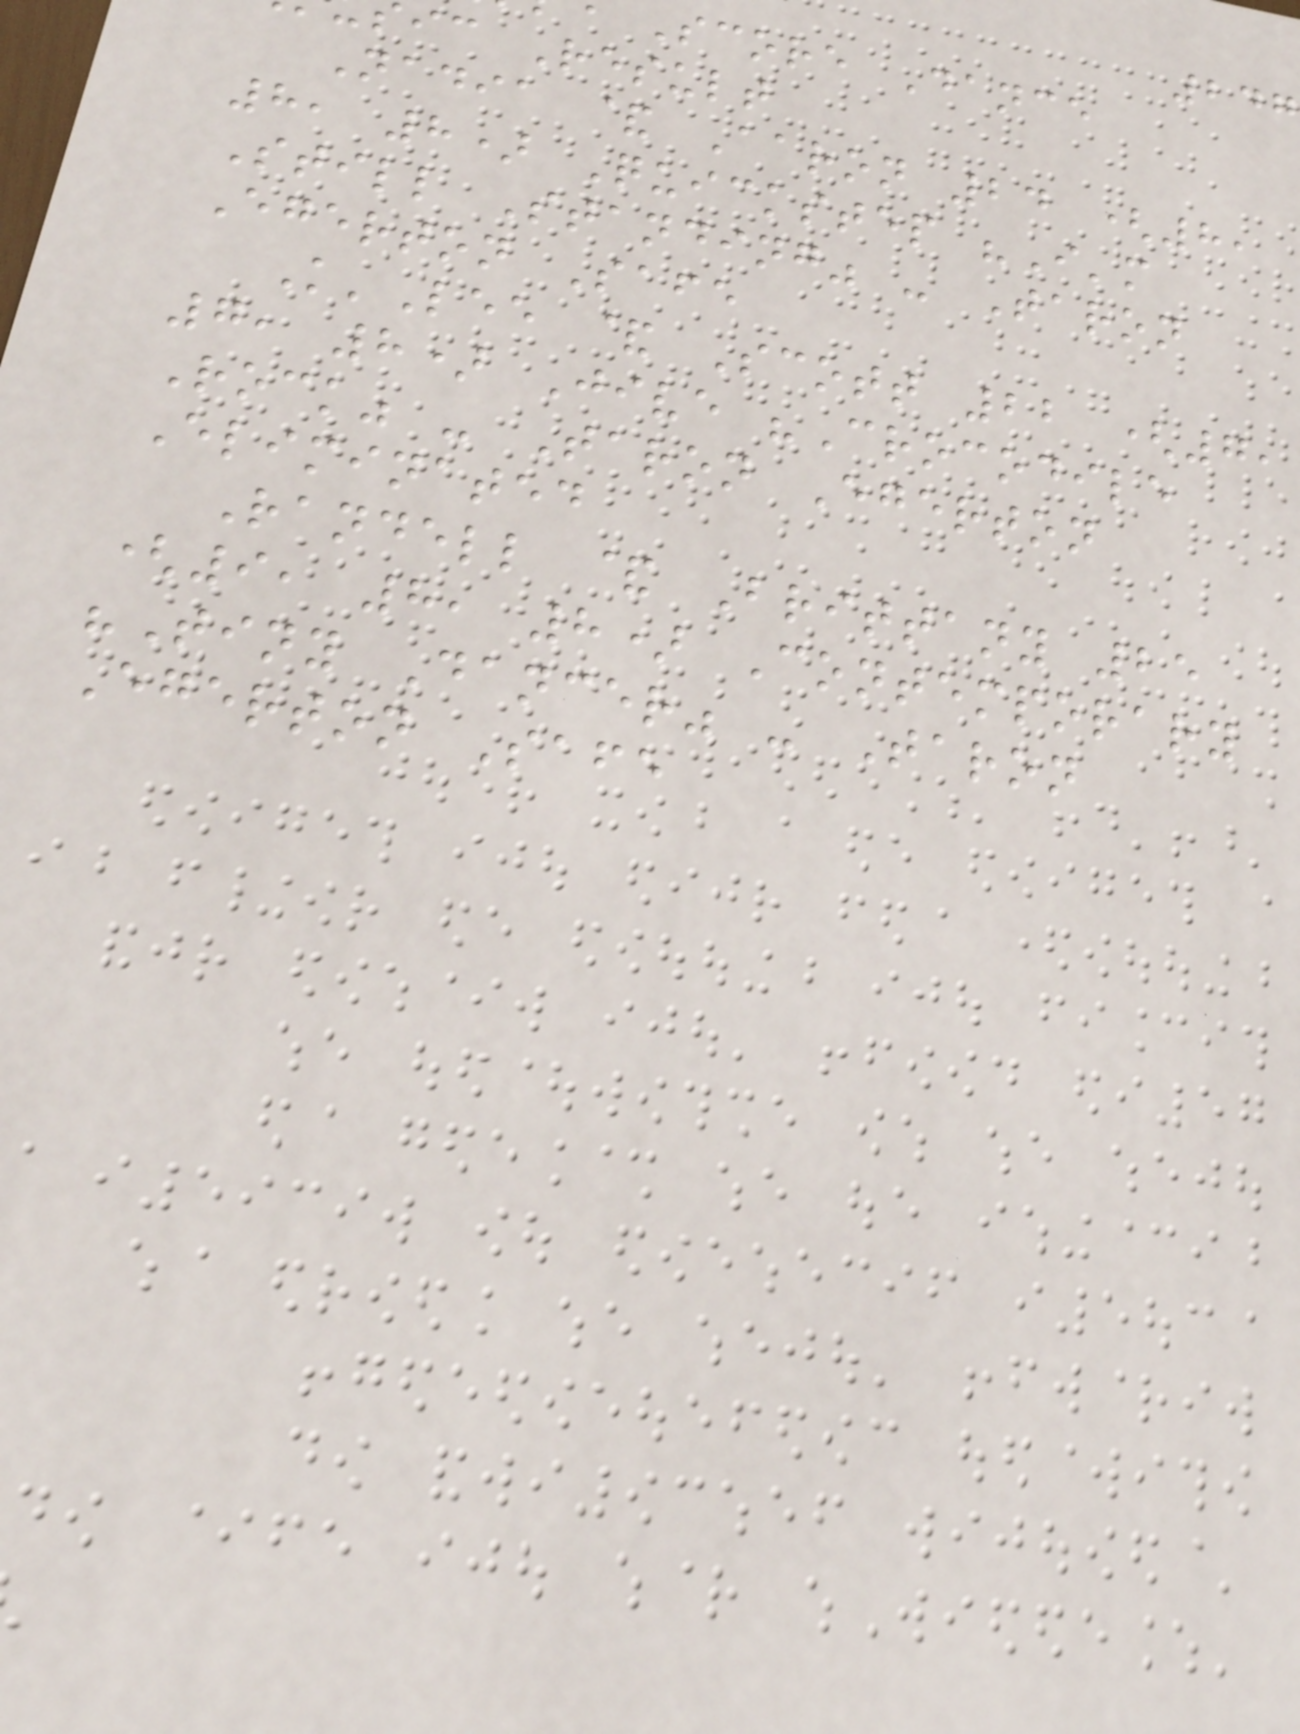247
Score Dance
ic Result
Nadia & Aaron 24 (8,
8, 8) Quickstep "I'm
Still Standing" - Taron
Egerton Safe
K'Lee & Scott 22 (7,
7, 8) Jive "Crocodile
Rock" - Taron Egerton
Eliminated
Randell & Brittany 25
(9, 8, 8) Contemporary
"Tiny Dancer" - Taron
Egerton Safe
